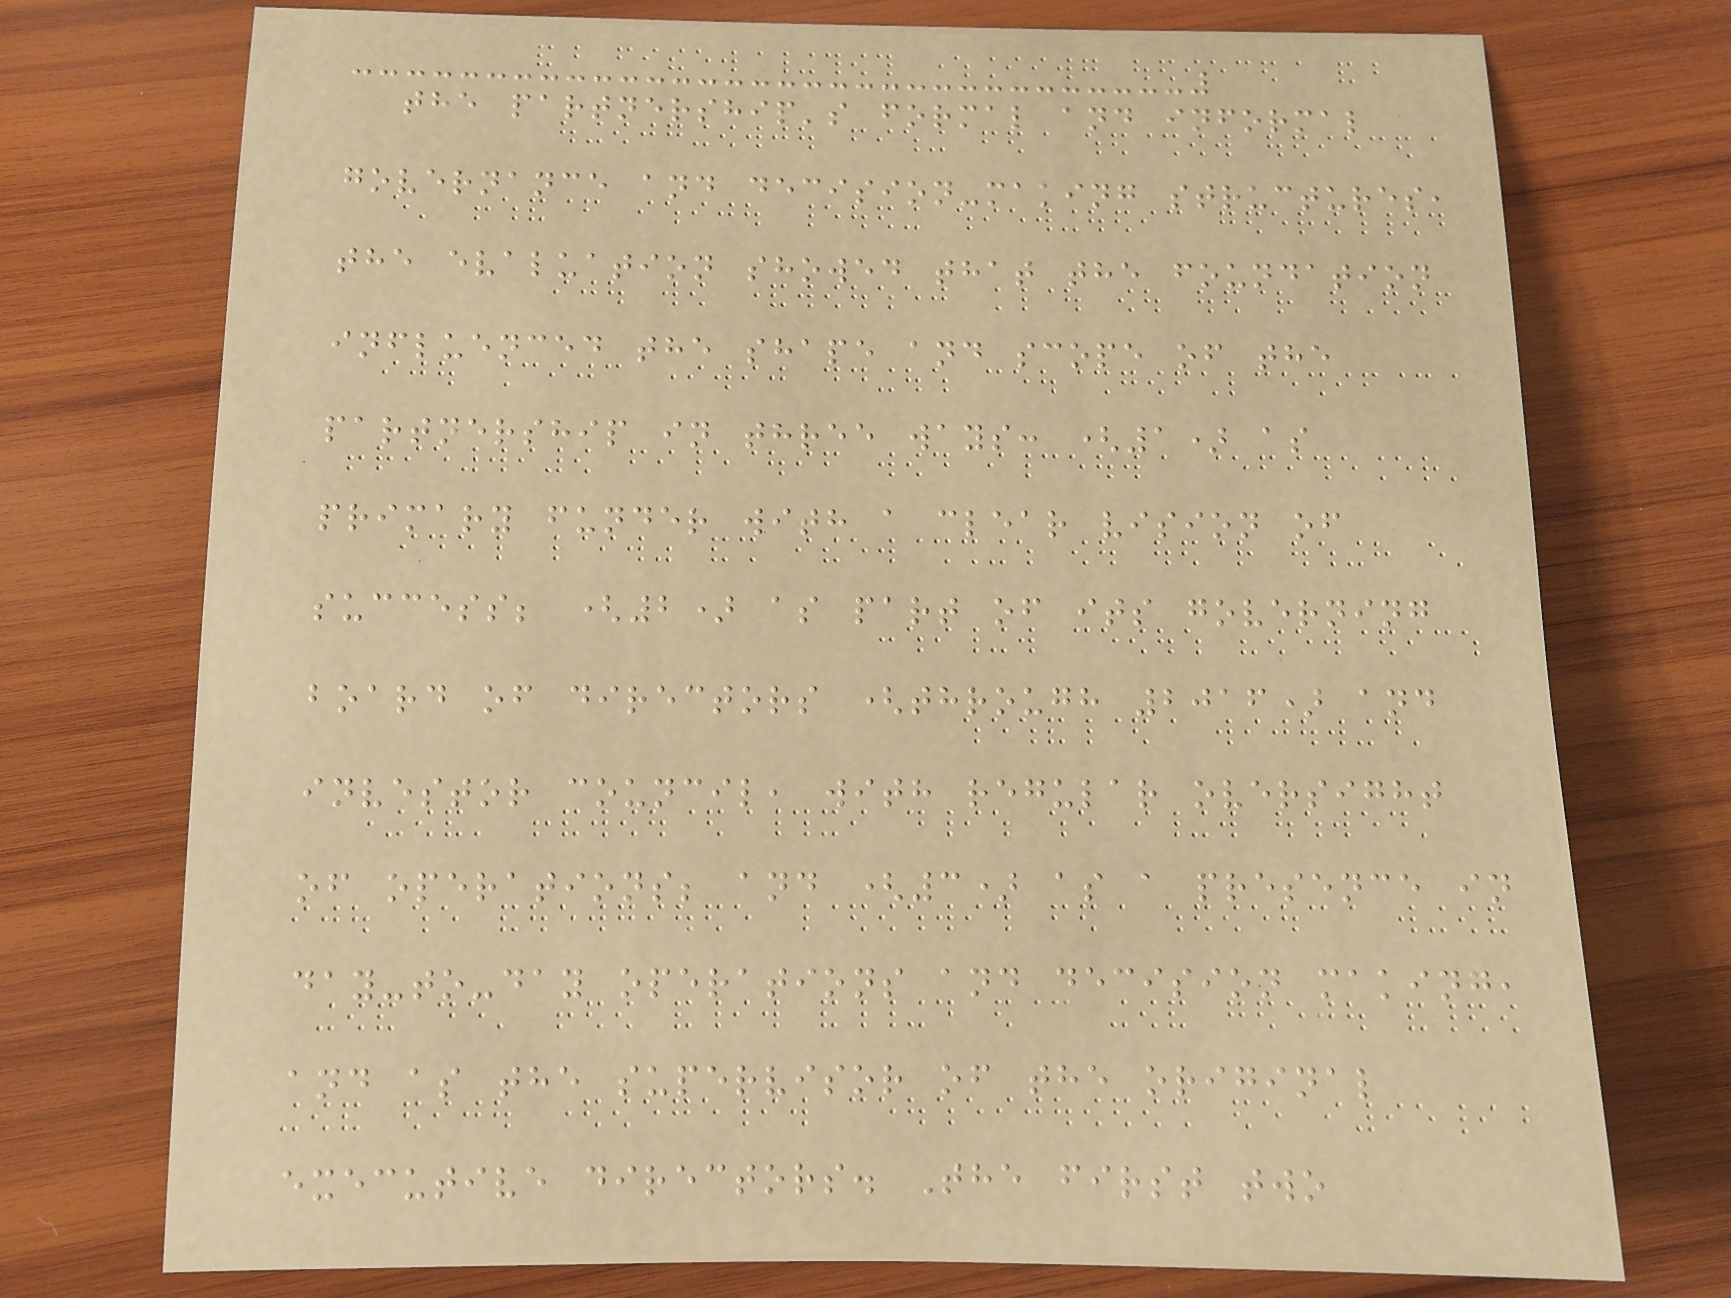the partnership's formal and informal
governance and decision-making structures,
the evaluation showed that the foundation
influenced the shape and scope of the
partnership in three ways: (1) as
primary funder with a clear vision of
success; (2) as part of its governing
board of directors (through 2016) and
investor council, with regular oversight
of operations; and (3) as a presence in
day-to-day operations and decision making,
and as the supervisor of the original
executive directors. The first two
